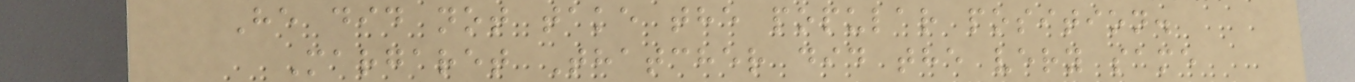He did not take the popular position.
Margaret Thatcher did the very same
